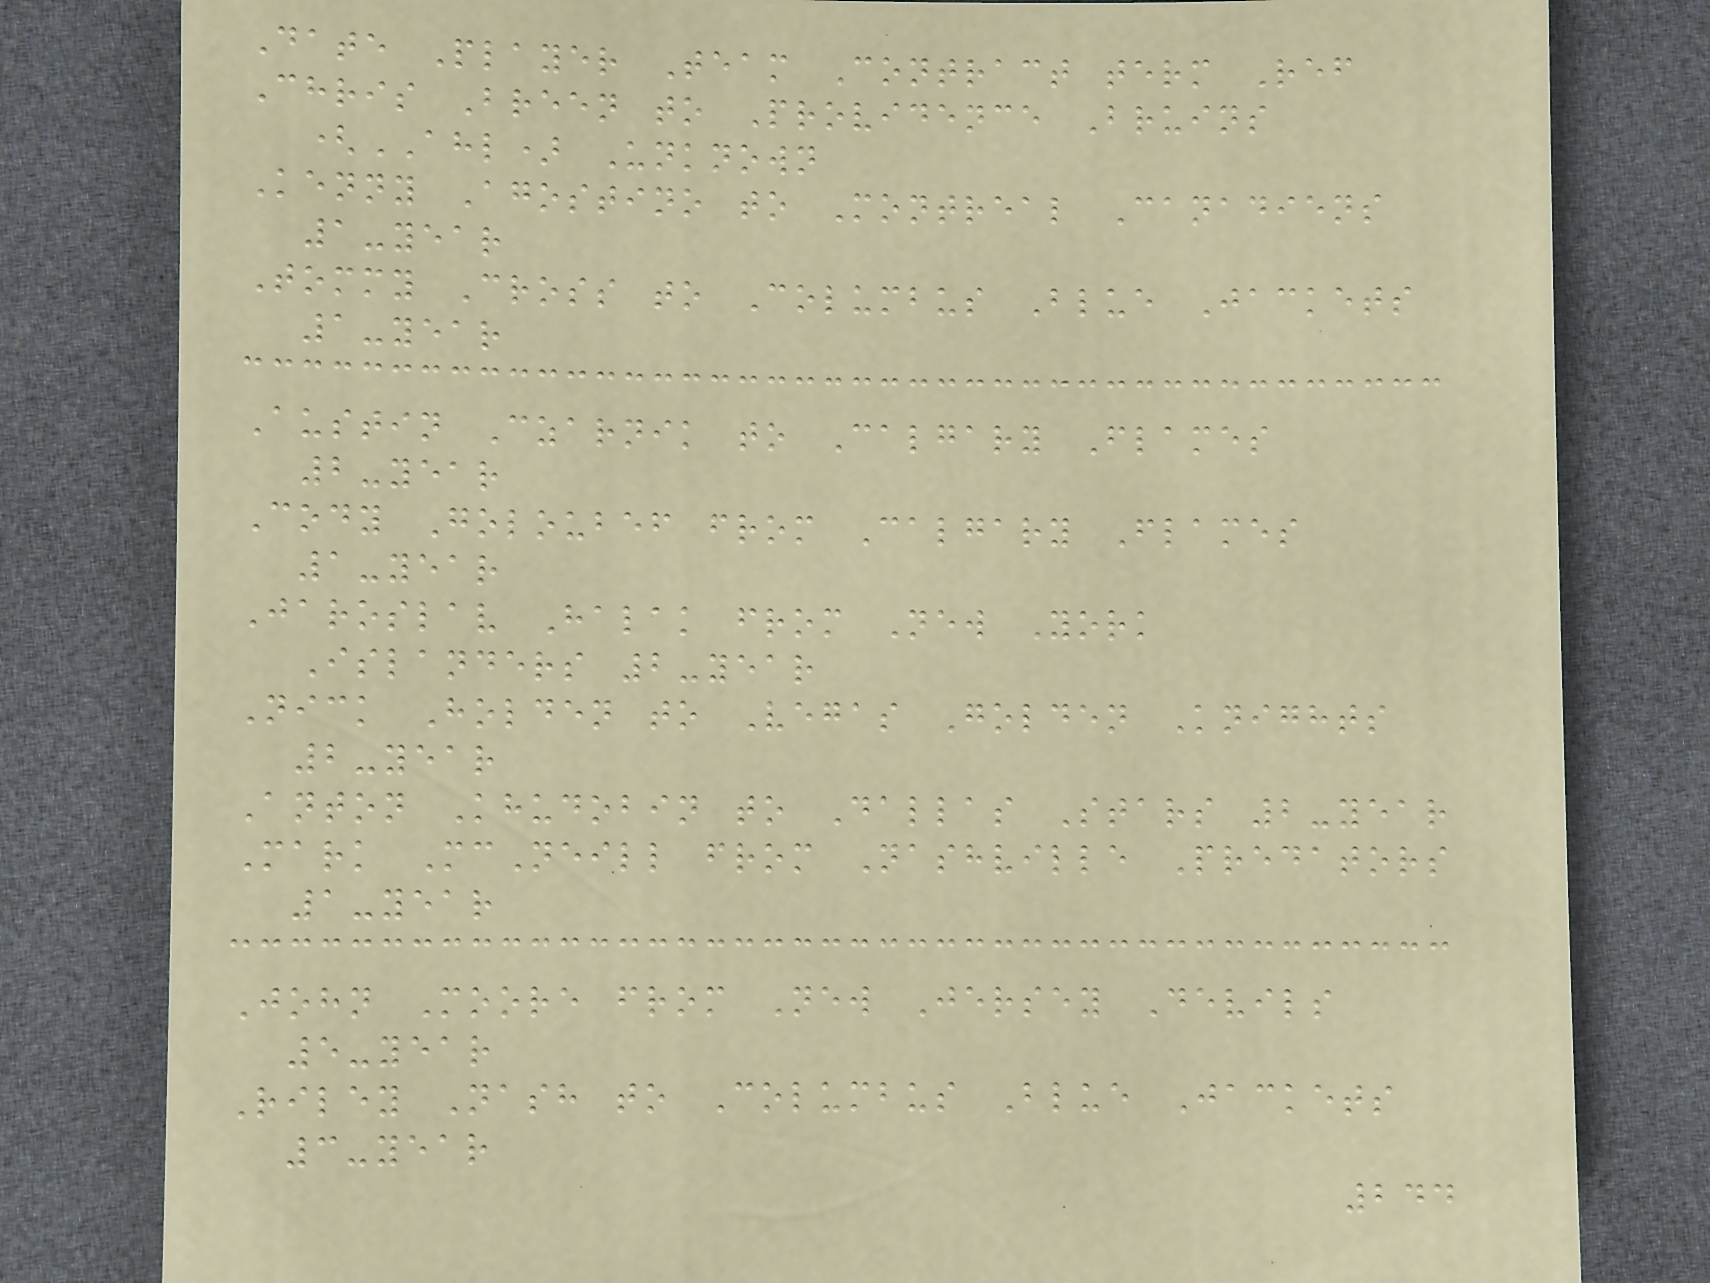Date Player Team Contract term Ref
Chris Breen to Providence Bruins
(AHL) Unknown
Kenny Agostino to Montreal Canadiens
1-year
Tommy Cross to Columbus Blue Jackets
1-year
Austin Czarnik to Calgary Flames
2-year
Cody Goloubef from Calgary Flames
1-year
Jaroslav Halak from New York
Islanders 2-year
Nick Holden to Vegas Golden Knights
2-year
Anton Khudobin to Dallas Stars 2-year
Mark McNeill from Nashville Predators
1-year
John Moore from New Jersey Devils
5-year
Riley Nash to Columbus Blue Jackets
3-year
244
